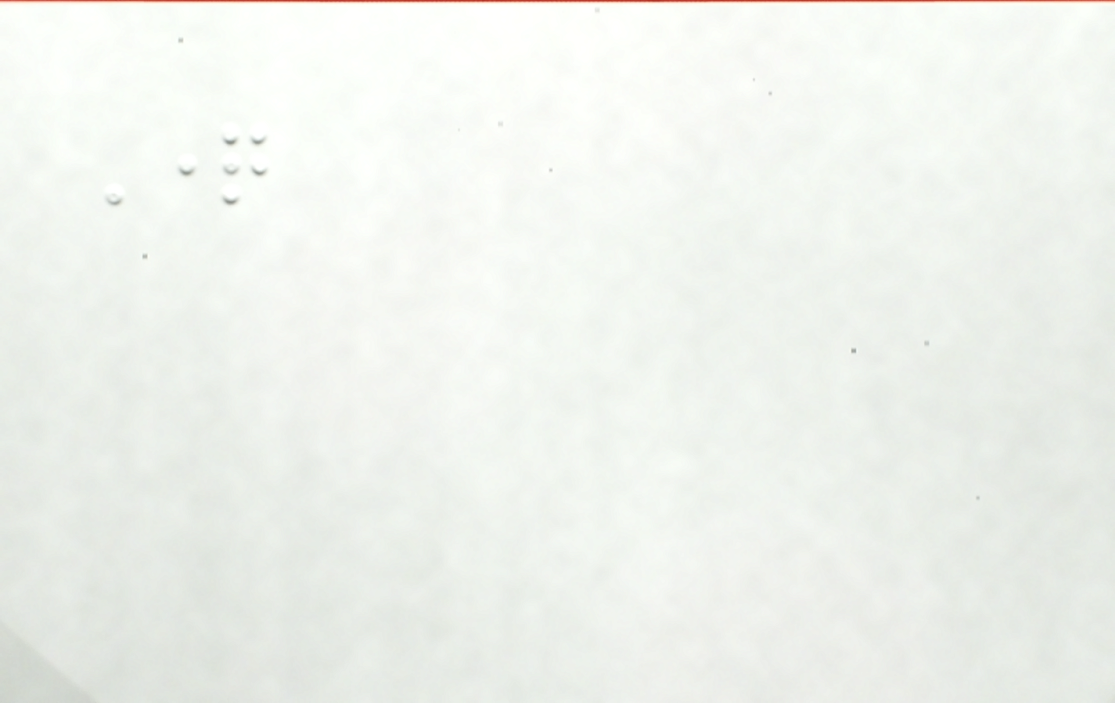Question
